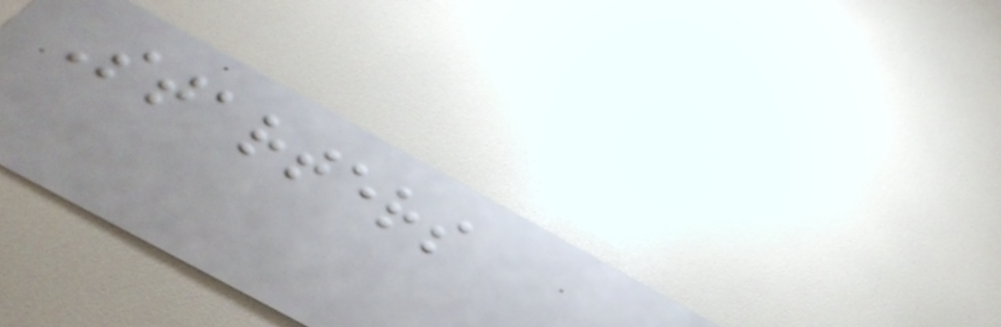Starters
